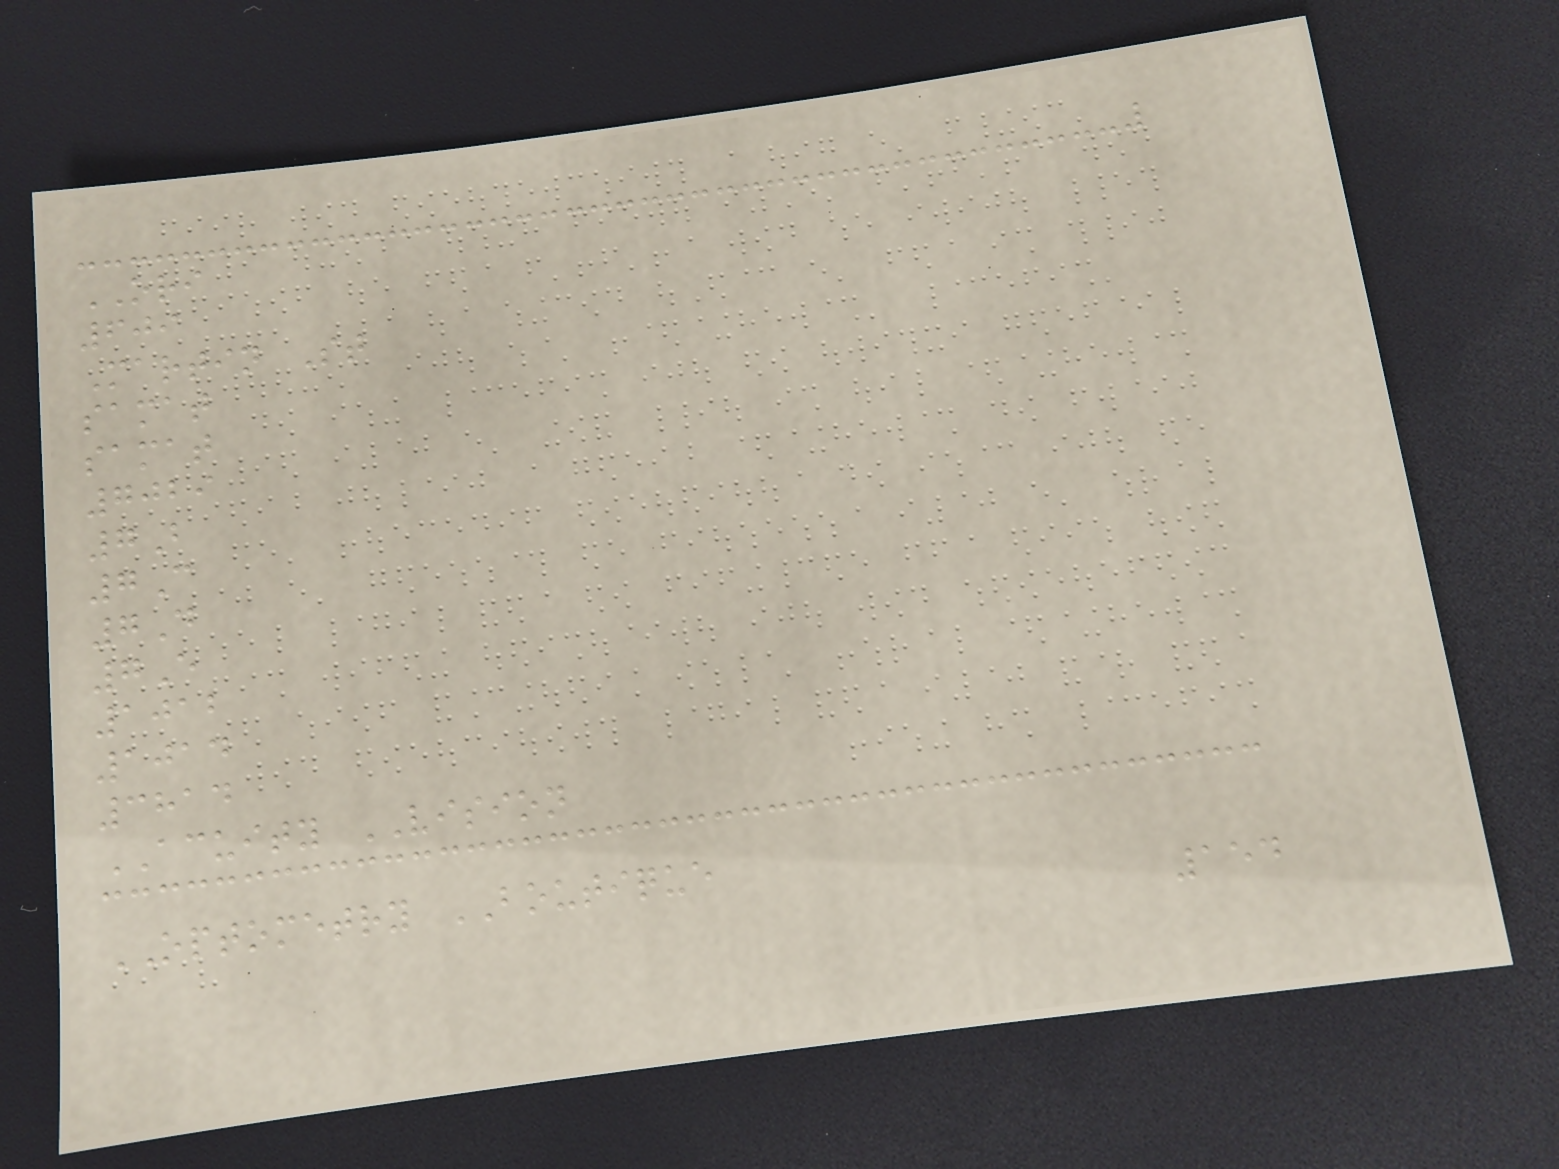ORI
609
Martin St
samat
samat
7029
7B
7C
7D
7E
1012
1014
3814
ACUITY VISION
OPTOMETRY BOUTIQUE
154
